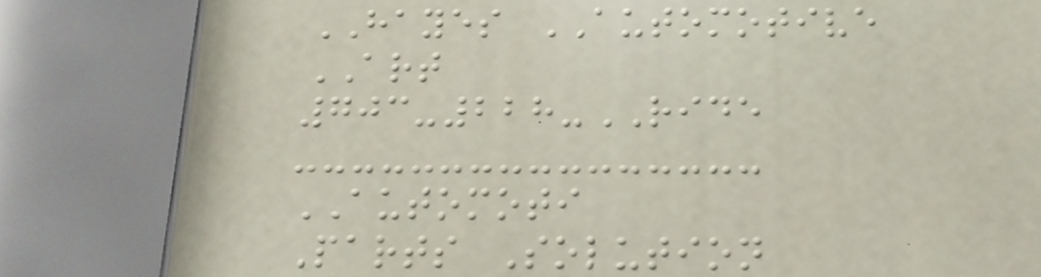HAYES AUTOMOTIVE
ART
703-228-RIDE
AUTOMOTI
Parts Solution
